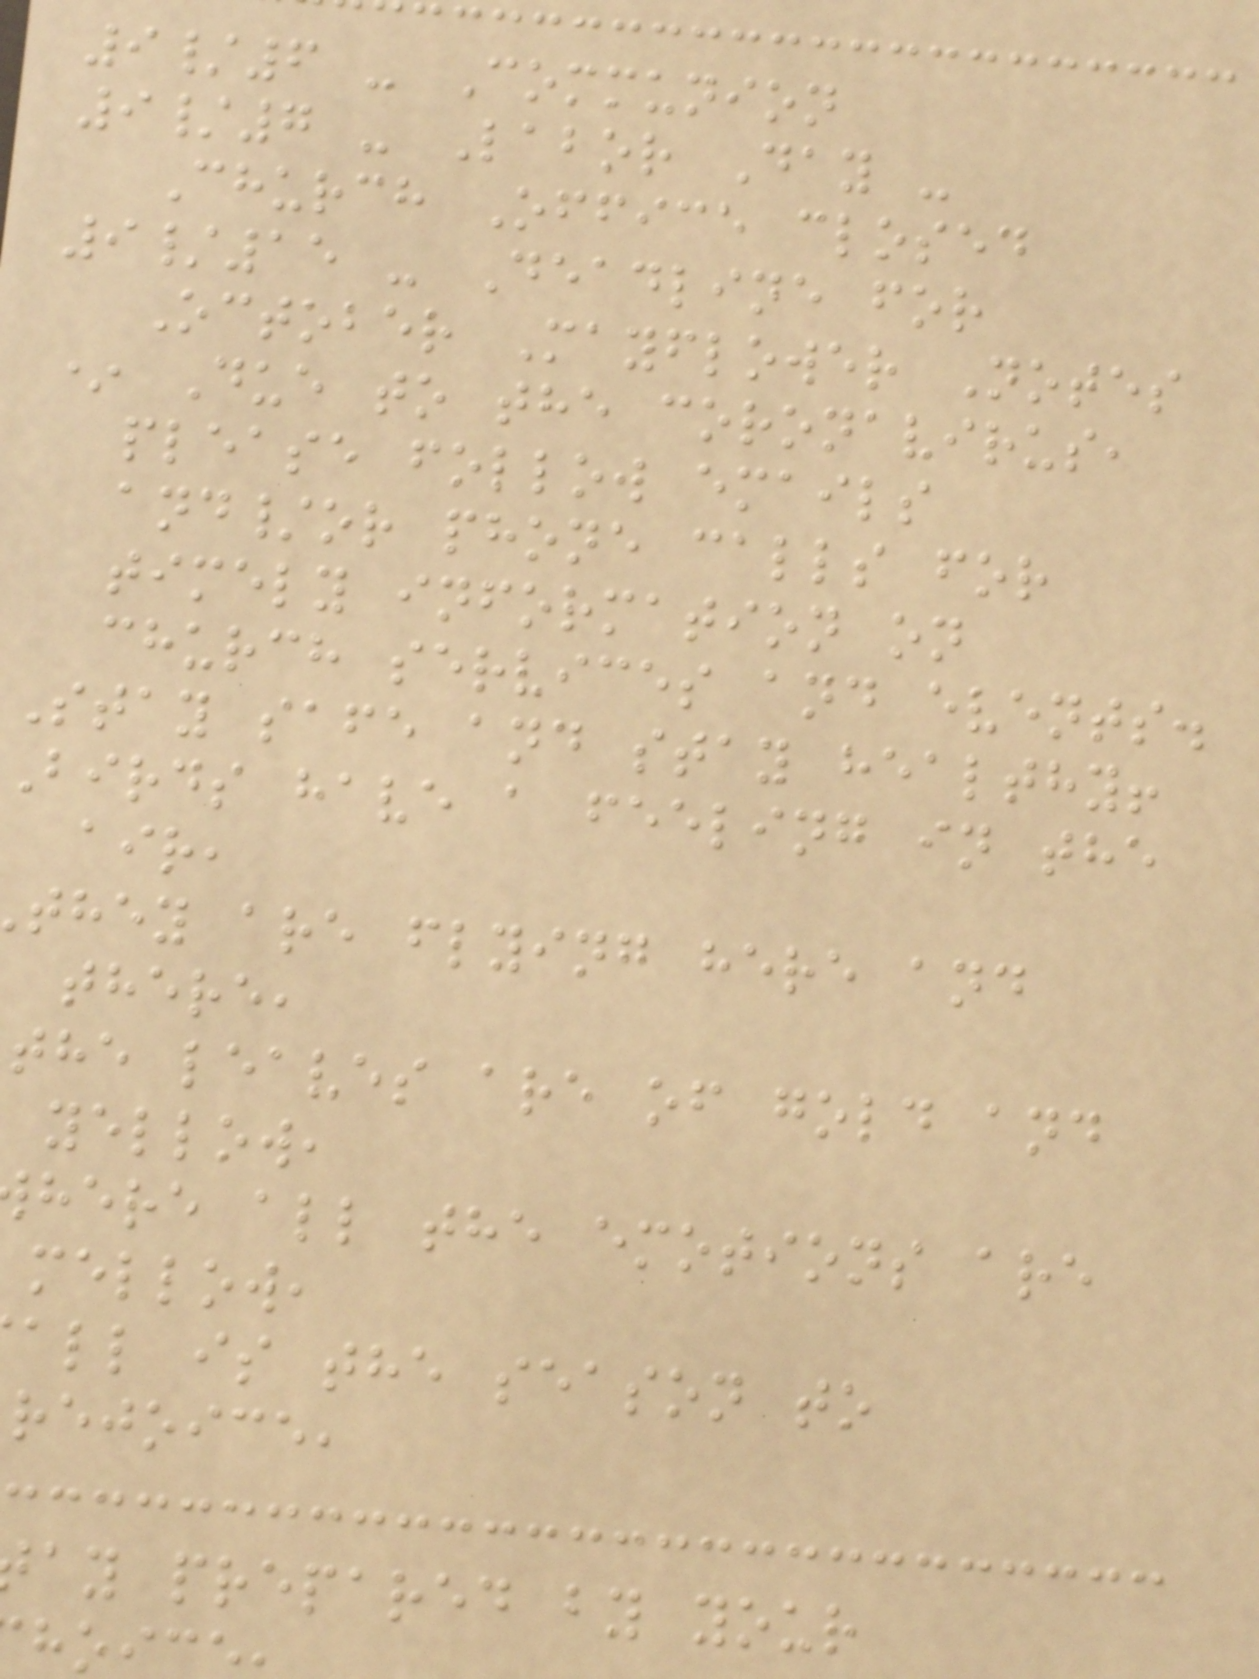9/6 - Communion
9/7 - Labor Day -
Church Office closed
9/15 - Deadline for
October Mayflower Notes
* Due to the coronavirus,
please follow emails
and/or phone calls for
timely information on
church services and events.
Stay safe and stay healthy!
Birds have a feeling in the
air,
they are flying here and
there,
the leaves are of gold and
yellow,
here all the emotions are
mellow,
all is the season to
rejoice,
ay prepared by your
